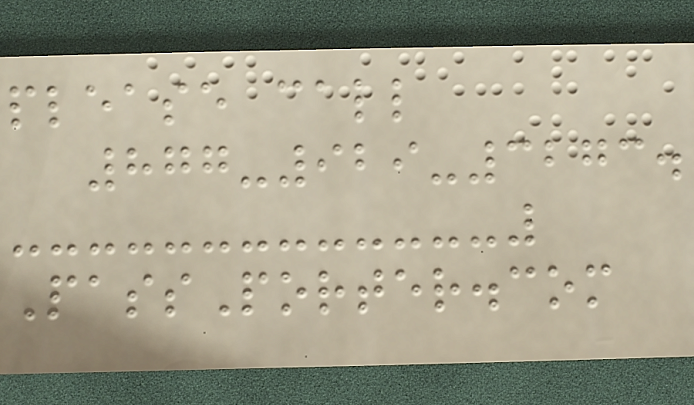please call
877-929-3273.
PassPorter.com
